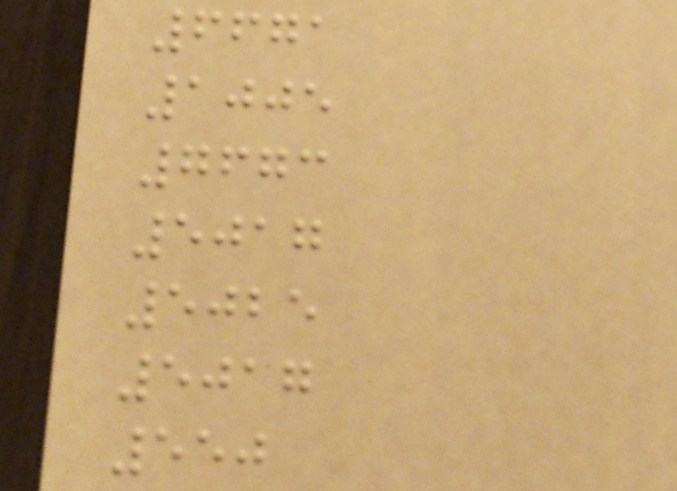6671
1005
7673
5017
5025
5017
550
